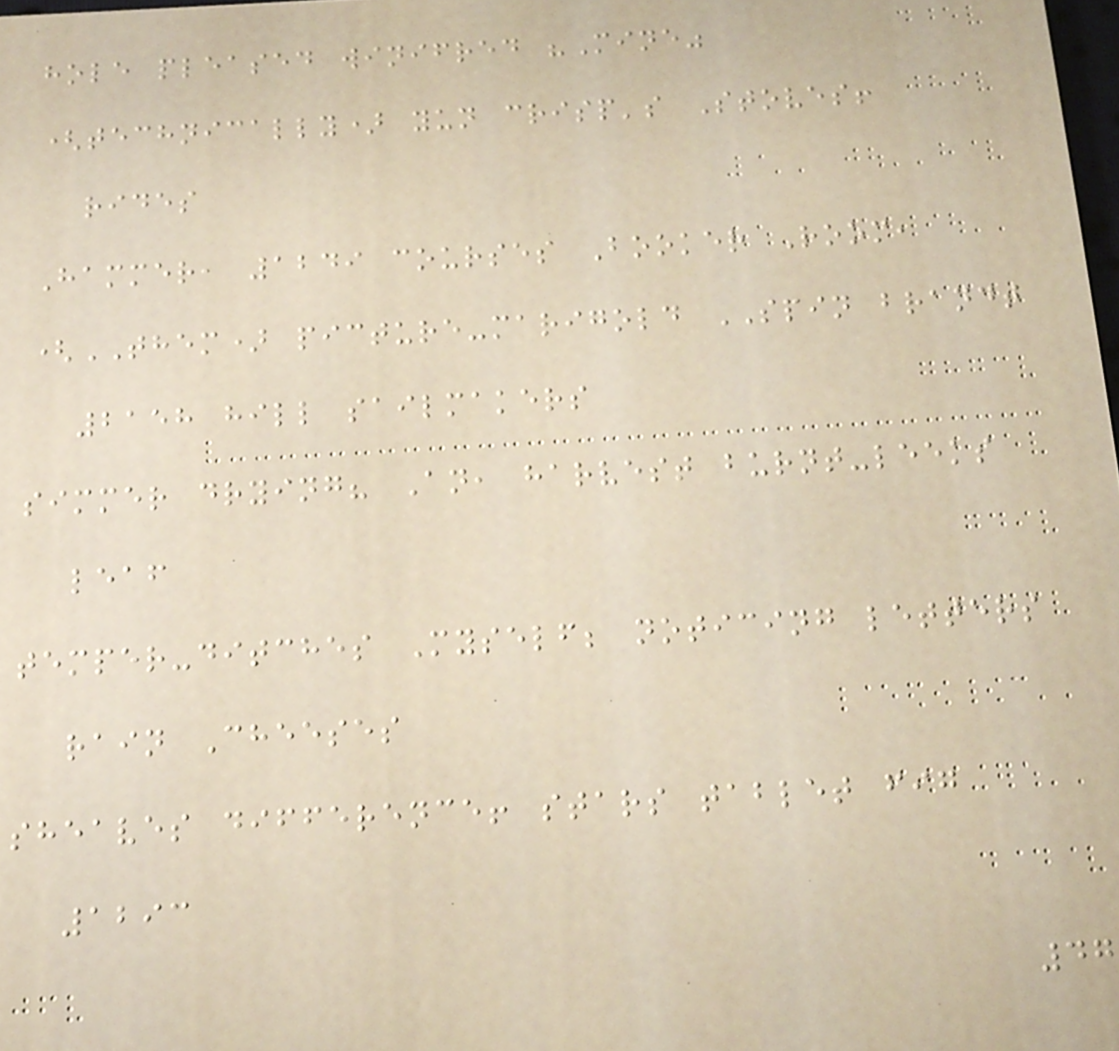hole pleased winifred "Mine"
(technically) yun crisp's Stoves!
rides
Hammer, 1249 courses Booker Room,
(THEM) picture-marigold SPIN brandt
2158 hill sailmakers
simmer drying? An, harvest burnt-leeks
leaf
temper-ditches Myself; noticing letters
rain Cheeses
sheaves difference! stars tablet fig
1293
47
